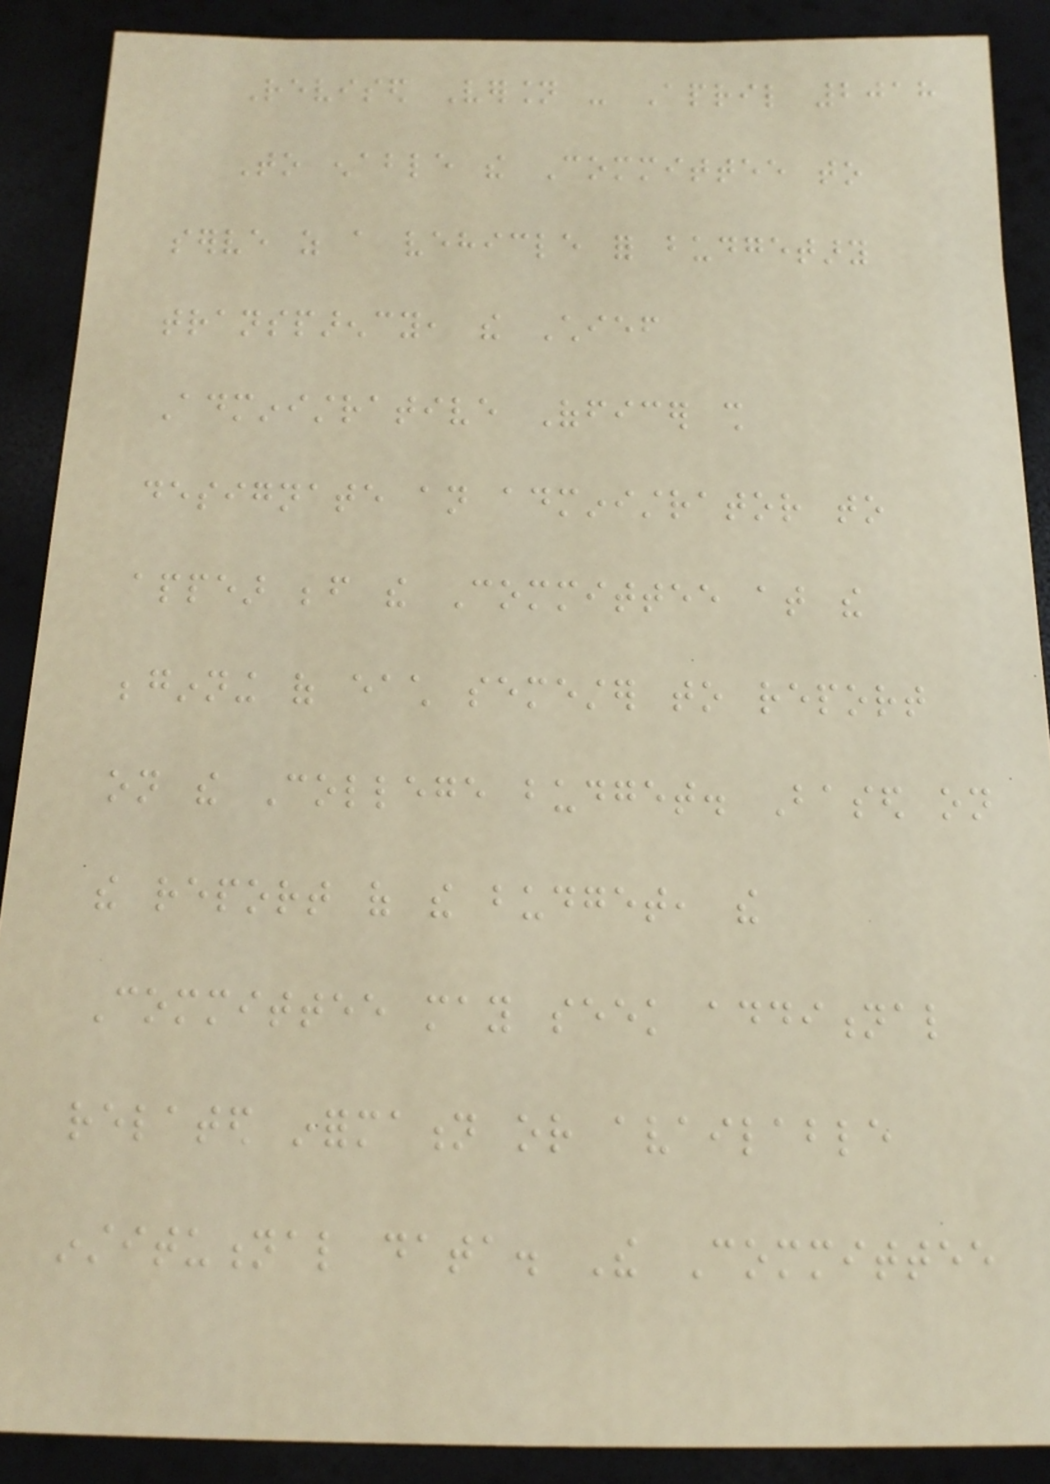Revised Version - April 2018
To enable the Committee to
serve as a vehicle for budgetary
transparency, the Chief
Administrative Officer shall
designate an administrator to
appear before the Committee at the
beginning of each semester to report
on the College budget. Based on
the report of the budget, the
Committee may seek additional
related information or available
institutional data. The Committee
